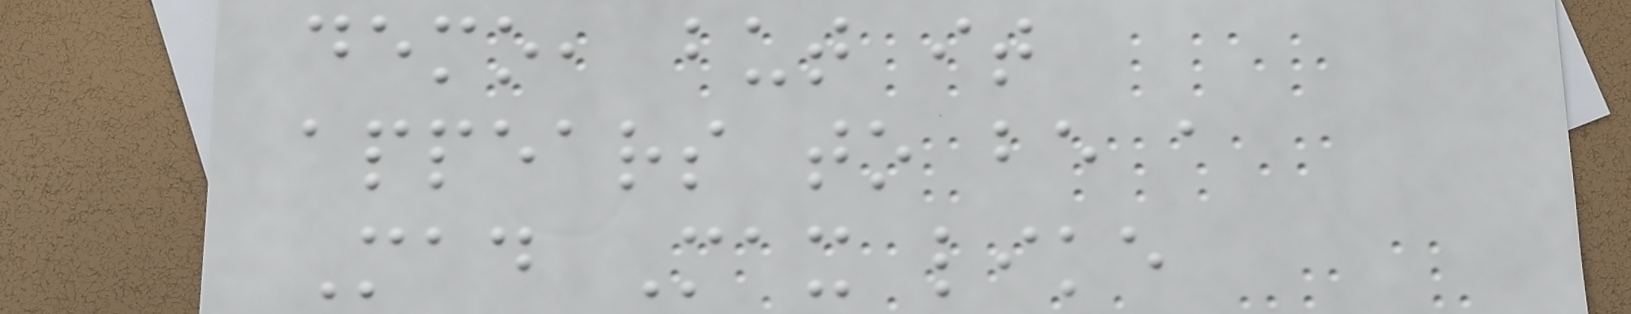demo, but it
appears to be a
Mad Max like
